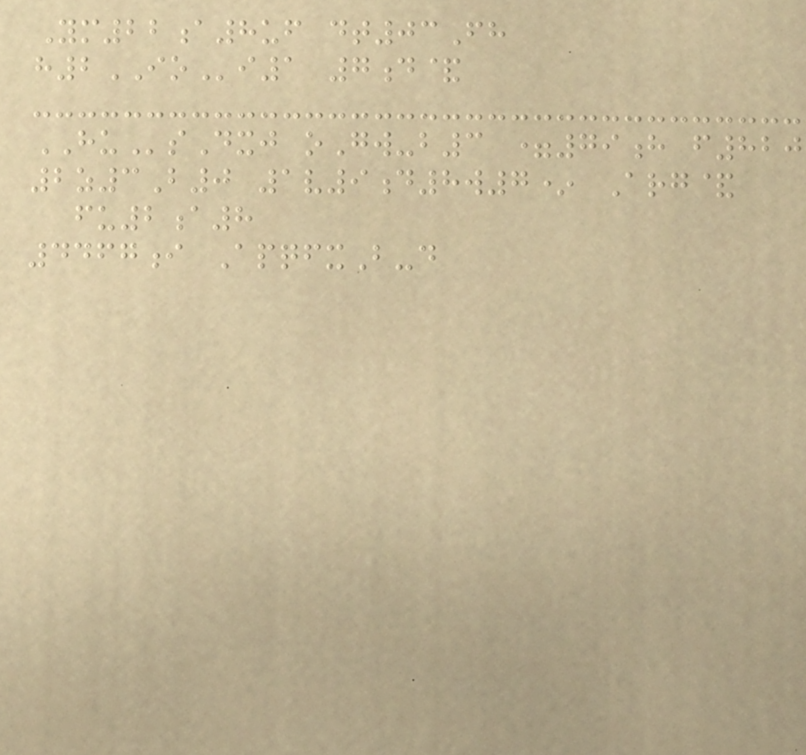Ym22a8uf dt03Fh
h2IOi1 7d&
HUsDxj oGw-b3 =79h f820
2z3B0 1v9d8w7* Arg&
fu2a8
4467i ApqfxB-d
